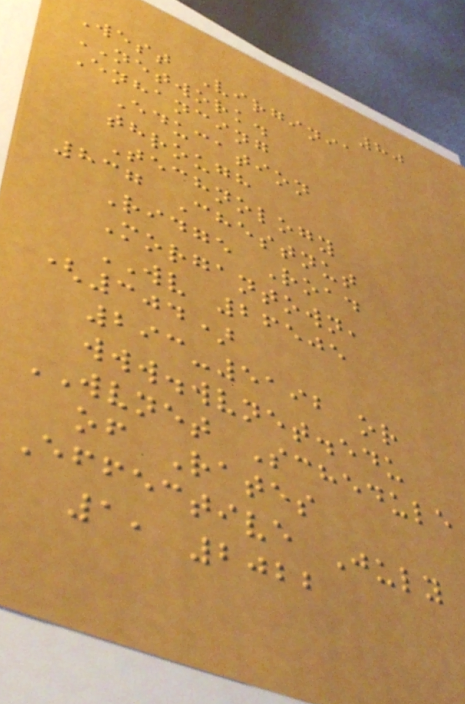80
West Virginia
NETWORK.
Enhancing
Education
through
Technology
837 Chestnut
Ridge Road
Morgantown,
WV 26505
(304)
293-5192 or
www.wvnet.edu
WVNET Schedule
of Rates
Effective July
1, 2022
